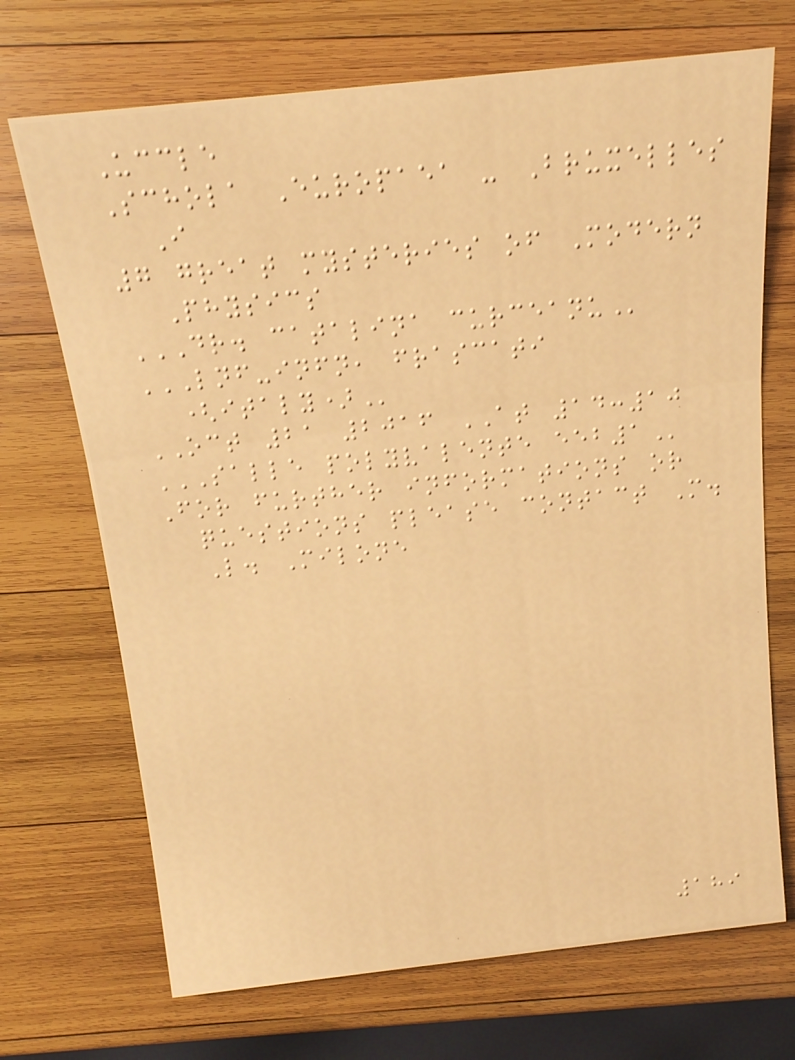Uccle
Schola Europaea - Bruxelles
I
7 great mysteries of Modern
Physics
DR. CATALINA CURCEANU
LNF-INFN, FRASCATI
(ITALY)
OCT 21 2016 AT 14:10
SALLE POLYVALENTE EEB1
For further informations or
questions please contact M.
L. Milone
189
